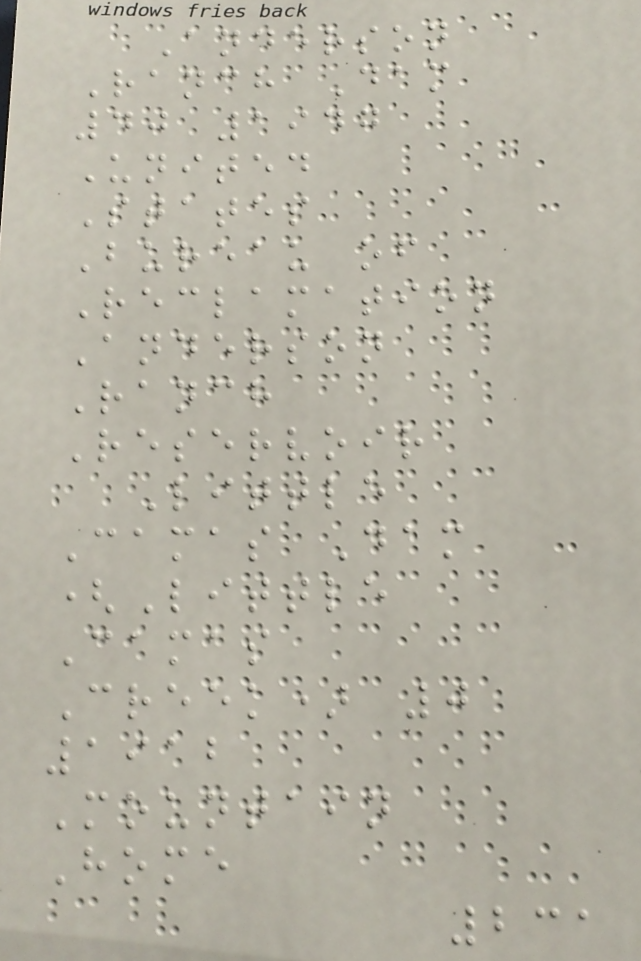Anderson
Ranch Dam
40 1947
United
States
Bureau of
Reclamation
Anderson
Ranch
Reservoir
Little
Camas Dam
(Little
Camas
Creek) 0
1912
Mountain
Home
231
